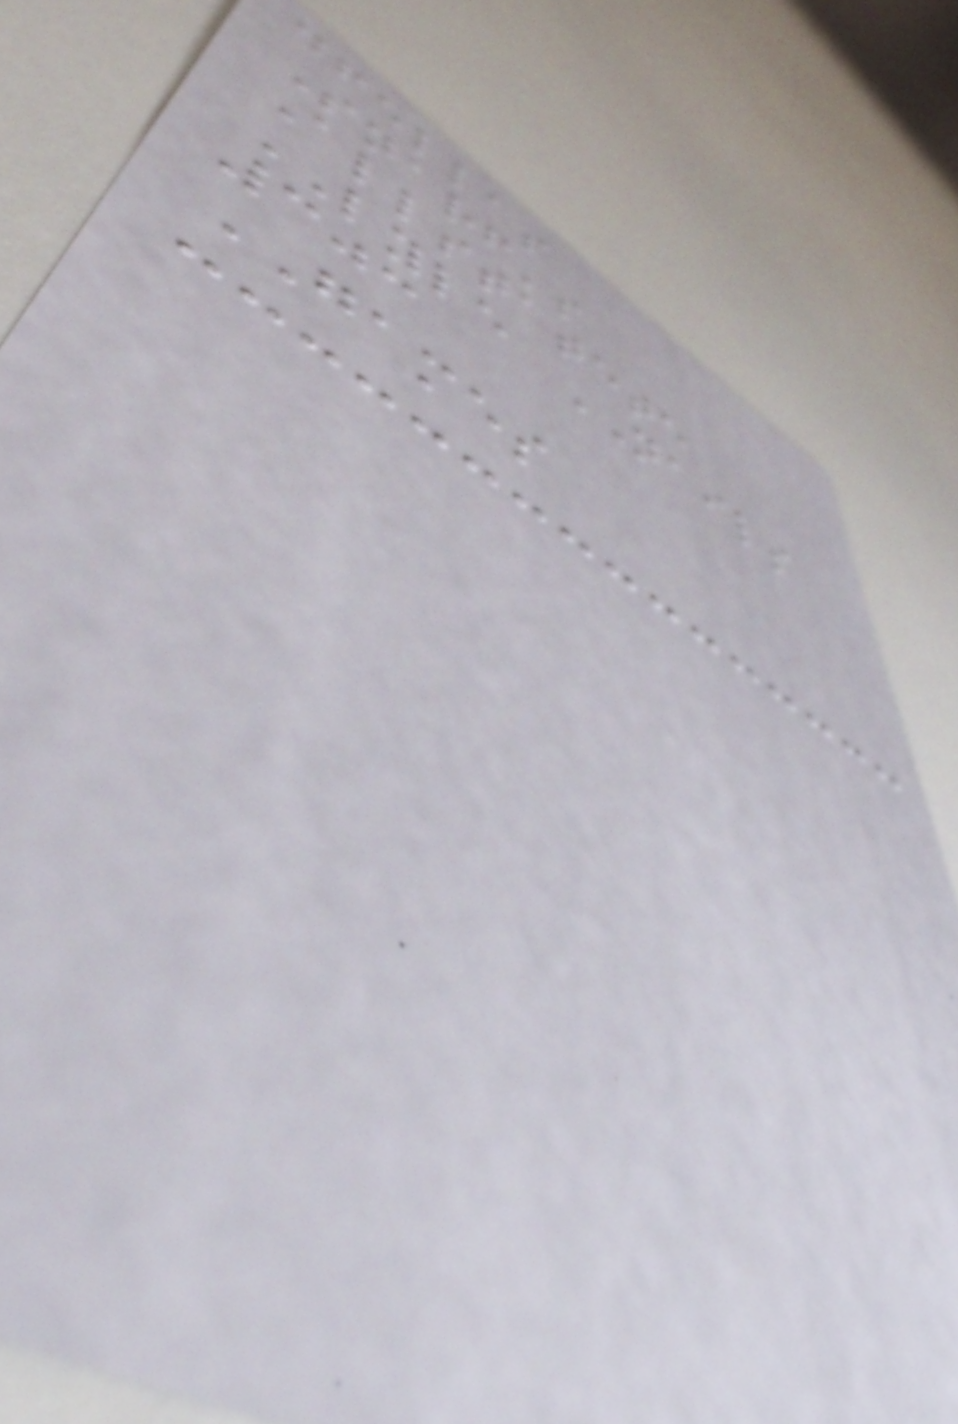dfellas
Snarf's
Allstatete
LYLE NAILS
303
GAMES
